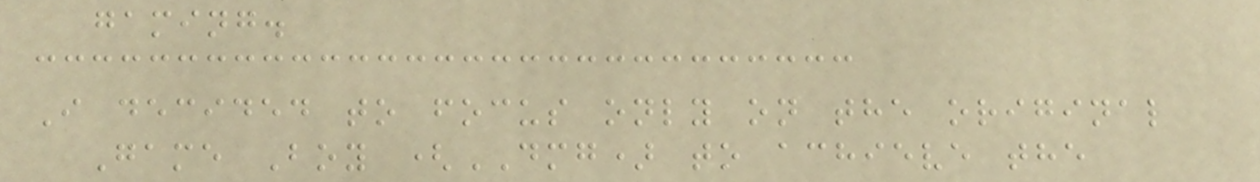gaming.
I decided to focus only on the original
Game Boy (DMG) to achieve the
